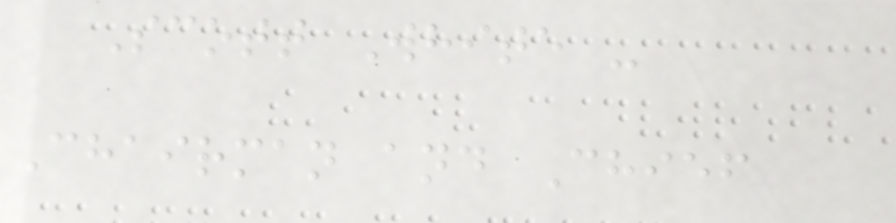Scott White -
Chairman and Chief
